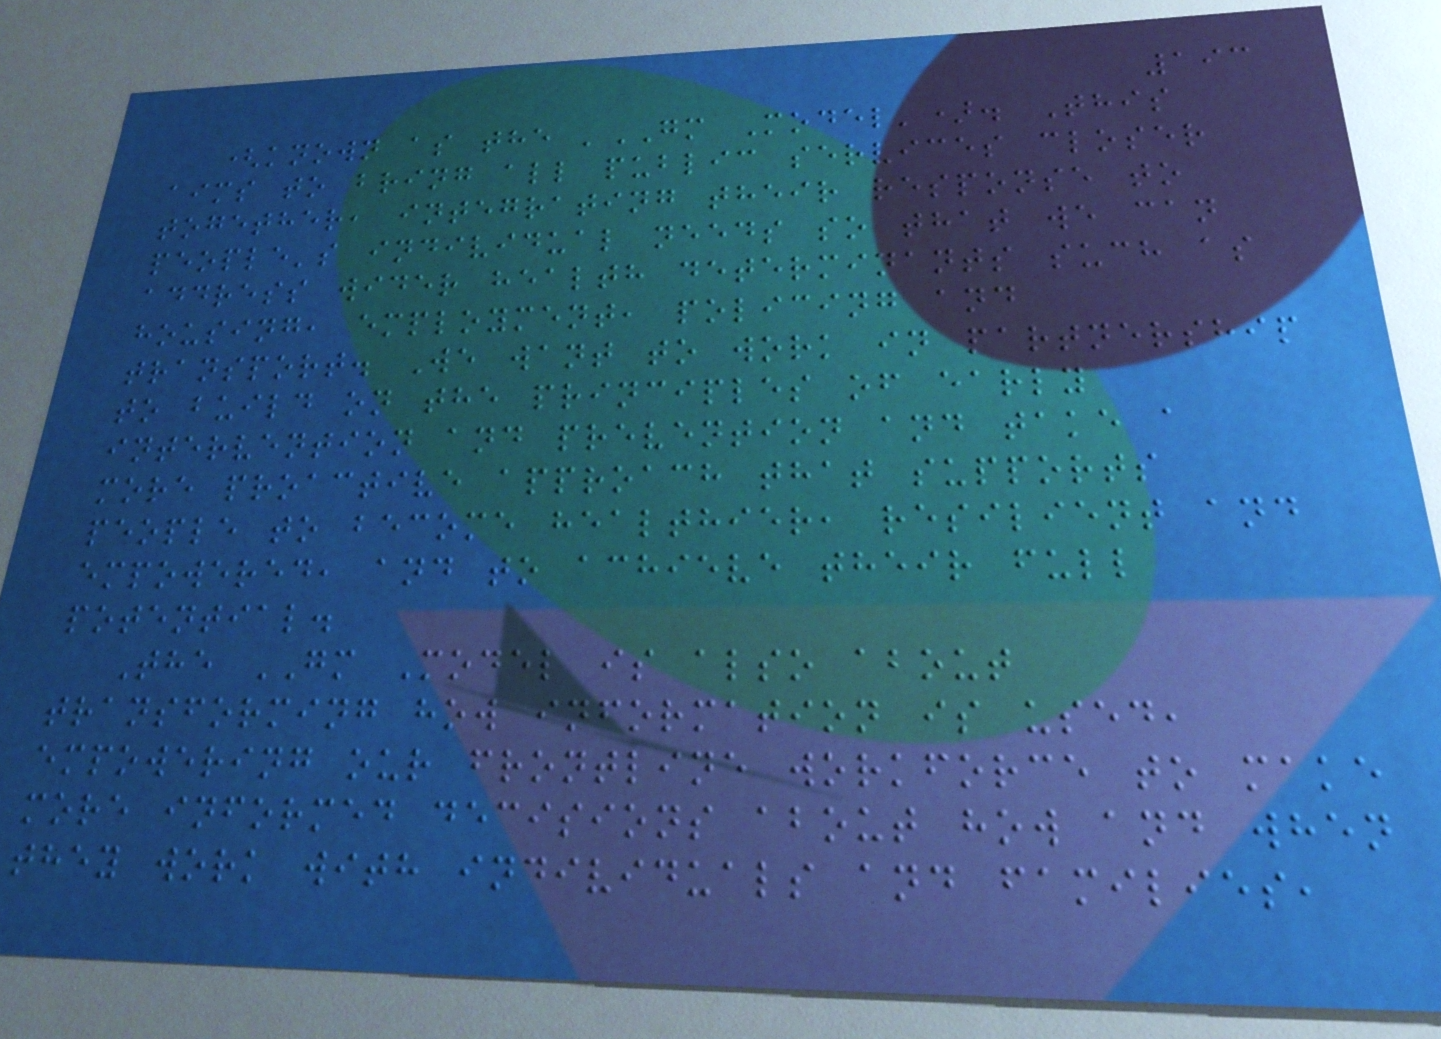193
(known as the 'GM Model'). This
aims to bring all public services closer
together, integrating their response to
people's individual needs so that we can
address wider health determinants such as
housing, employment, policing and
transport. We want to work in partnership
to build on the principles of early
intervention and prevention and take a
more proactive approach that supports
people to become healthier, resilient and
empowered, and to achieve their full
potential.
The GM Model is also about
transforming how information is used,
empowering our frontline workforce to make
more informed decisions about how and when
they work with individuals and families,
